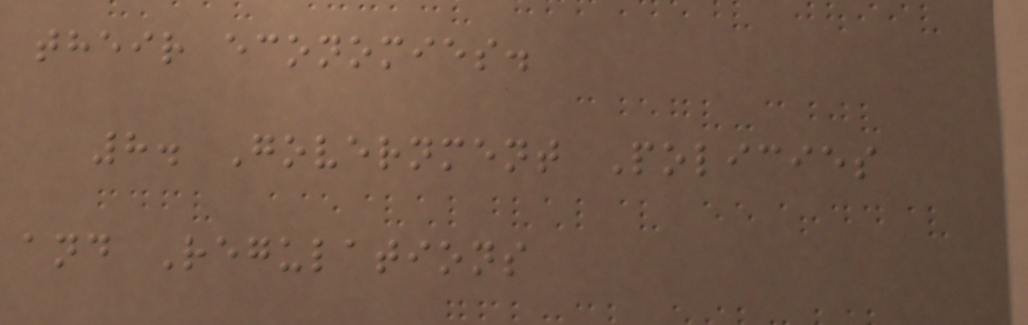their economies.
8. Government Policies
and Regulations
